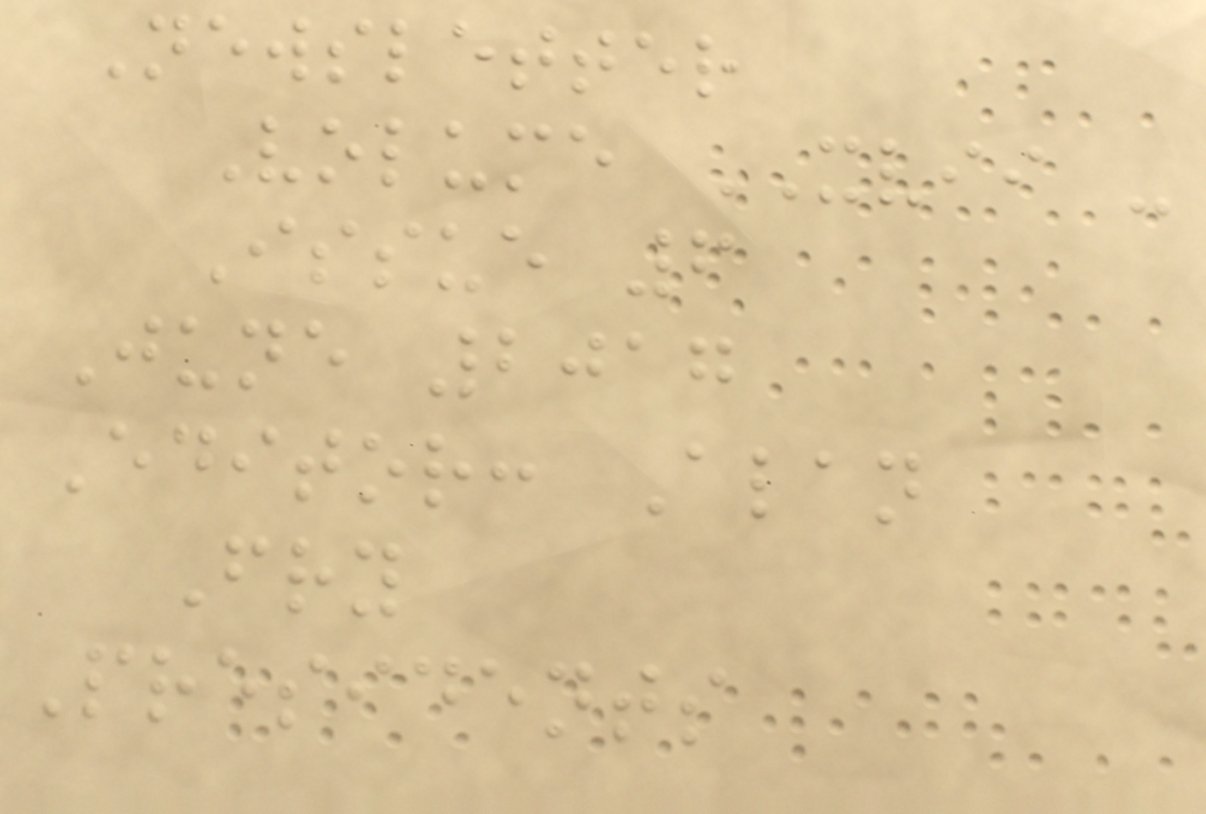Newsletter
Volume XVII -
Issue 6
June 2017
Editor: Alan
Fry
Presidents
